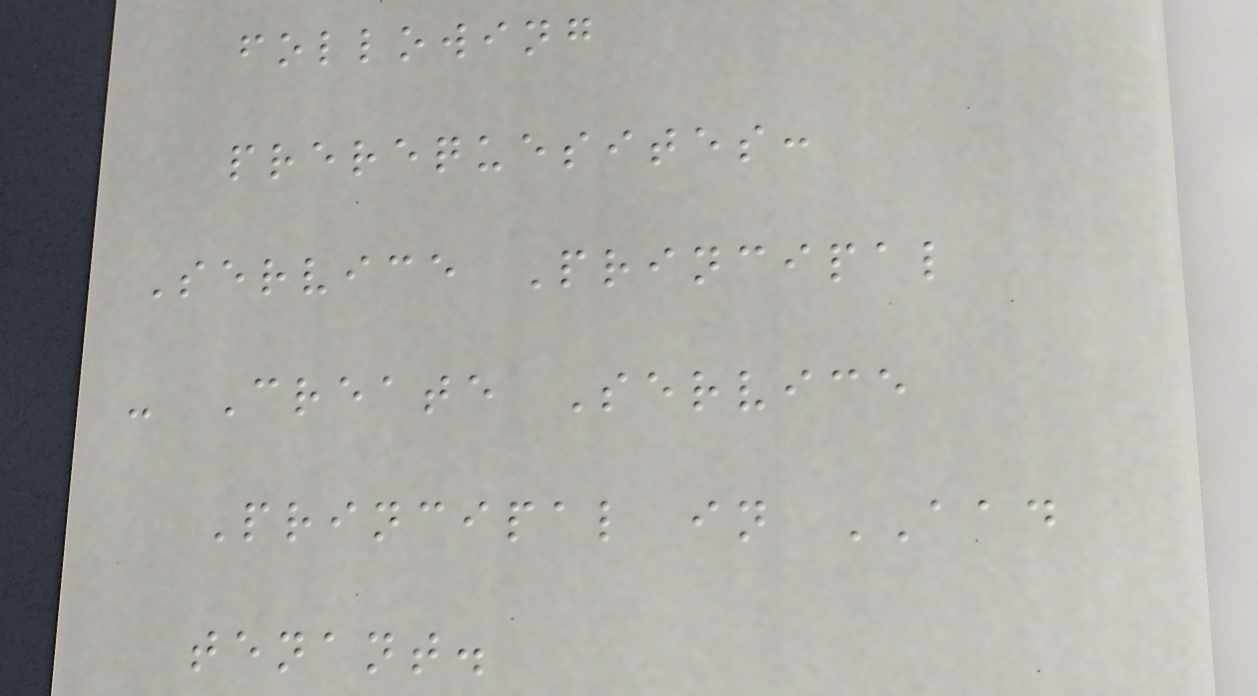following
prerequesites:
Service Principal
- Create Service
Principal in AAD
tenant.
